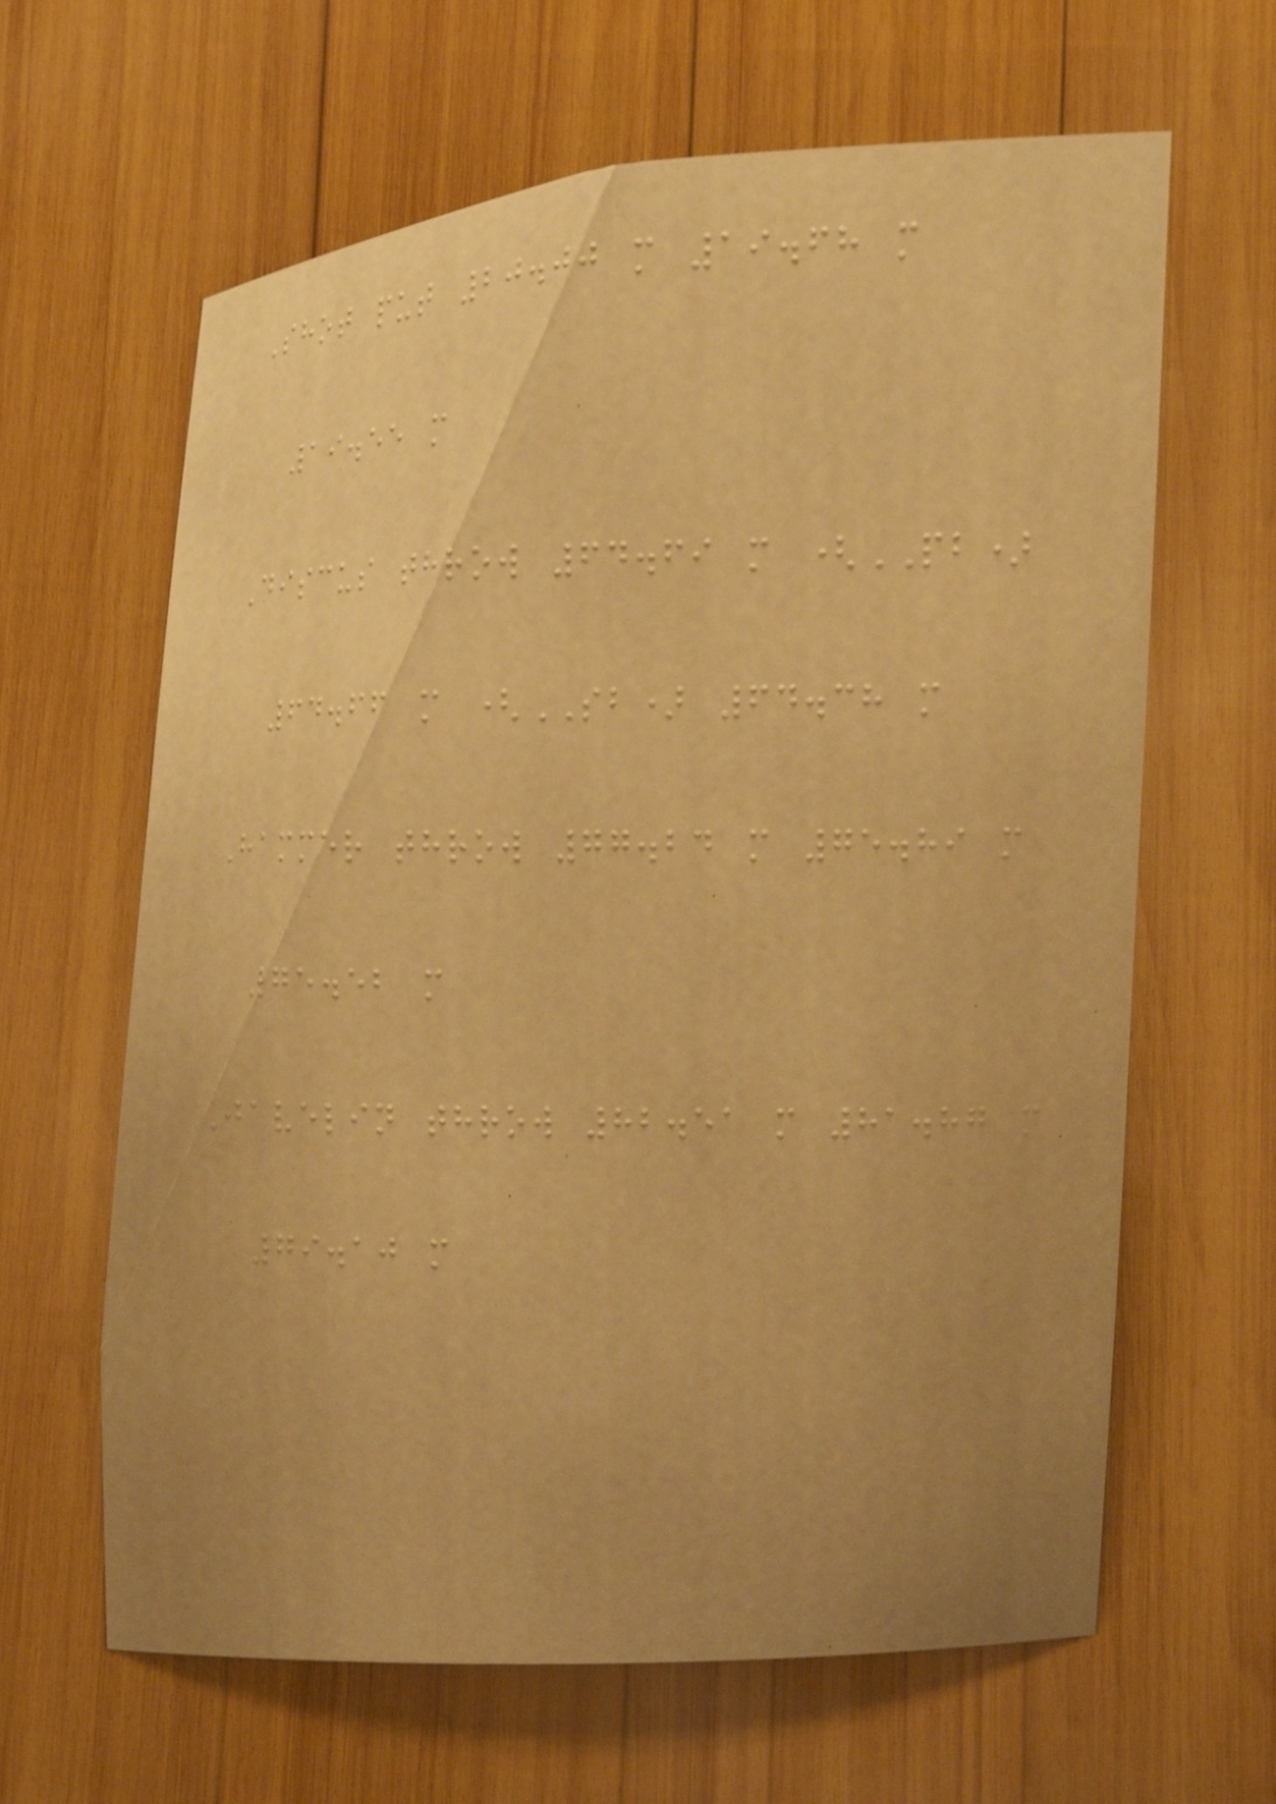Shot put 20.00 m 19.68 m
19.55 m
Discus throw 64.69 m (PB)
64.66 m (SB) 64.38 m
Hammer throw 77.24 m 75.89 m
75.52 m
Javelin throw 82.51 m 81.87 m
79.10 m
